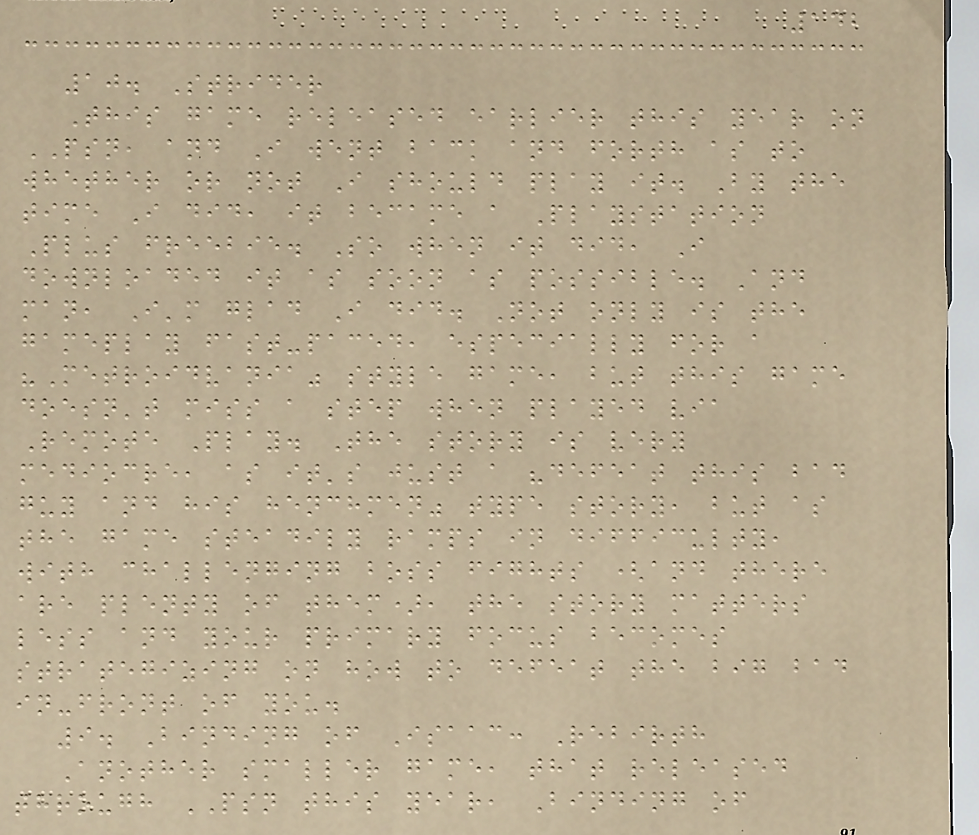142
10. Strider
This game released earlier this year on
PSN, and I went back and forth as to
whether or not I should play it. By the
time I did, it became a Playstation
Plus freebie. So when it did, I
downloaded it as soon as possible. And
man, I'm glad I did. Not only is the
gameplay fast-paced, especially for a
"Metroidvania" style game, but this game
doesn't miss a step when played via
Remote Play. The story is very
mediocre, as it's just a "defeat this bad
guy and his henchmen" type story, but as
the game steadily ramps in difficulty,
with challenging boss fights (and there
are plenty of them), the story matters
less and your primary focus becomes
strategizing on how to defeat the big bad
in-front of you.
9. Binding of Isaac: Rebirth
Another smaller game, that released
through PSN this year, Binding of
